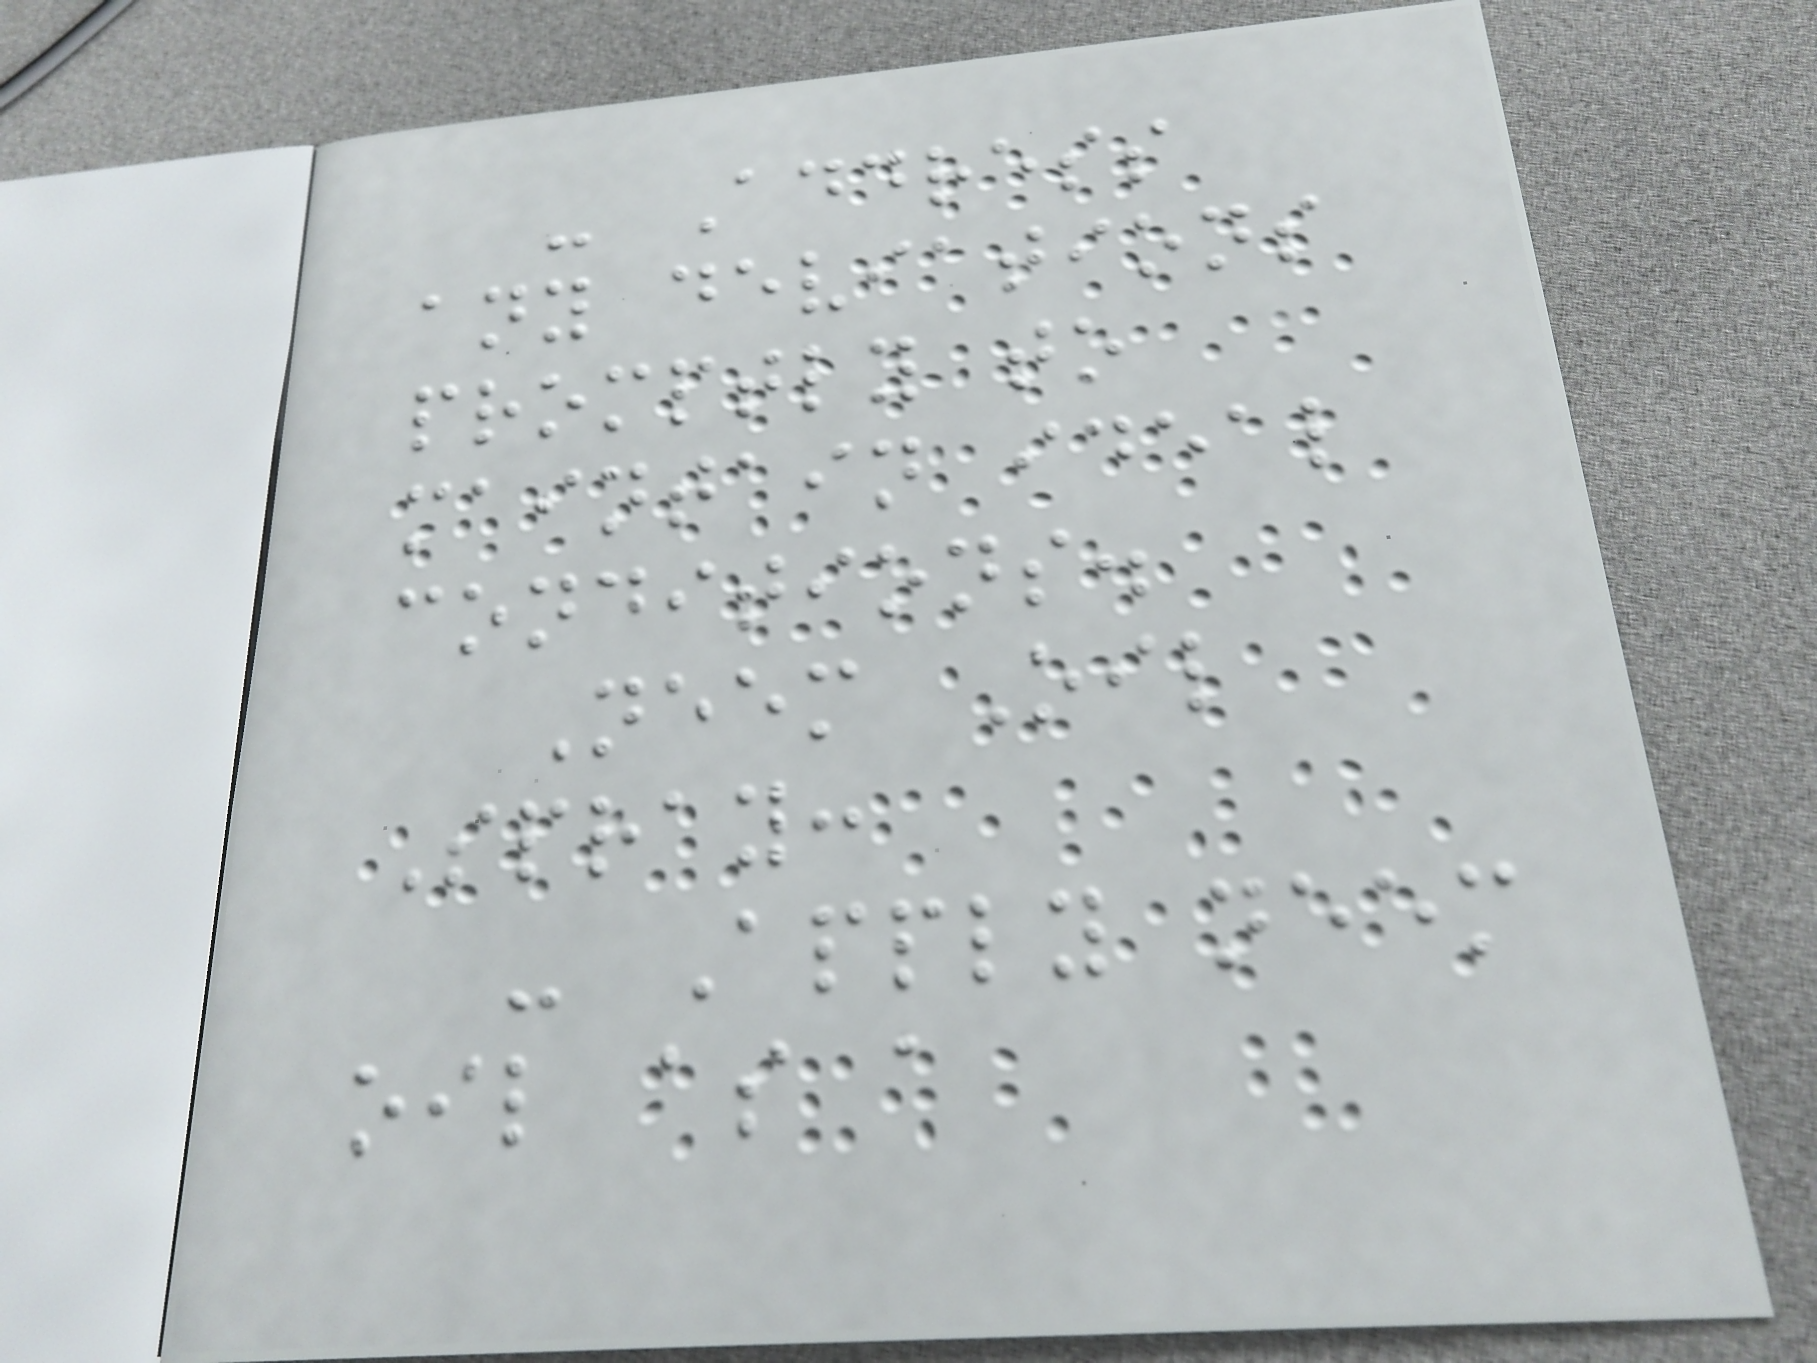- Address
any deviations
promptly to
maintain ideal
conditions.
Neem Oil
Spray:
- Apply neem
oil as a
